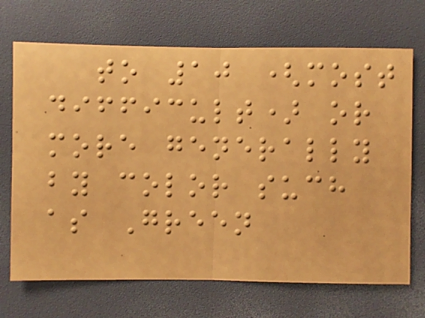to 10 (most
difficult) or
more generally
by color such
as Green
